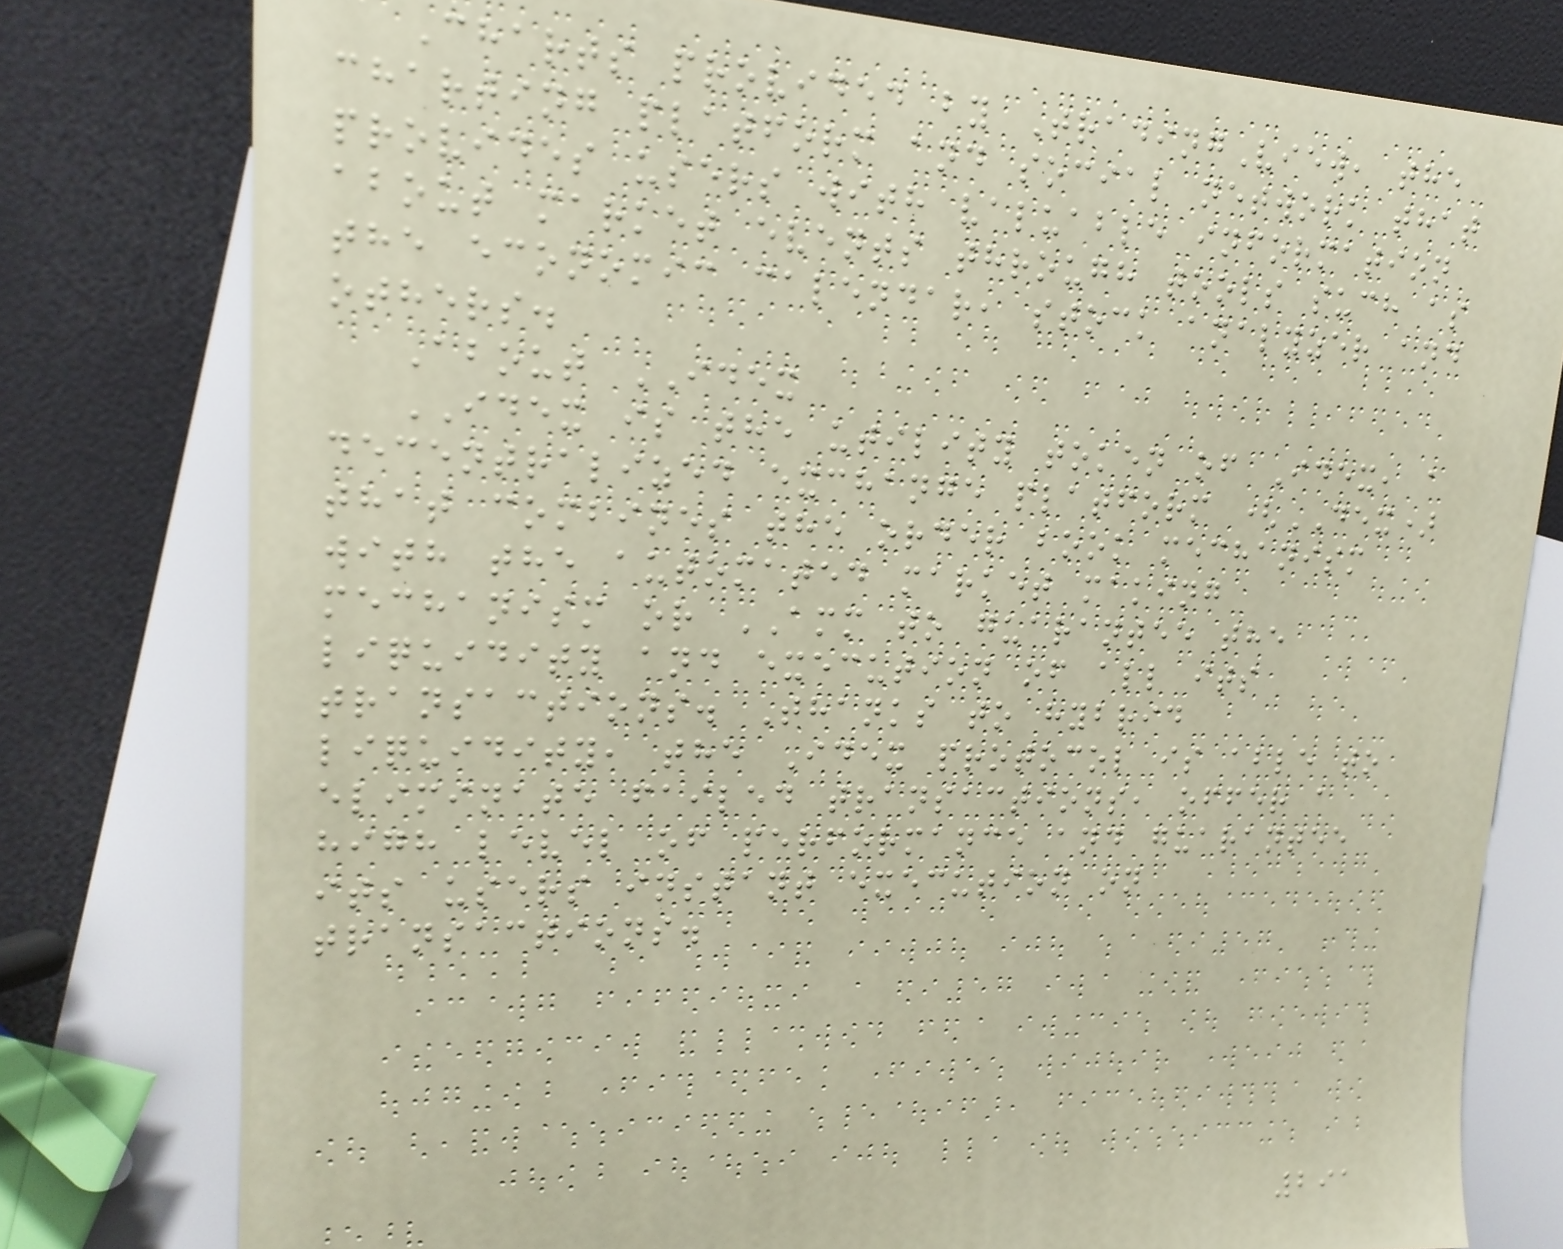Charts provided by TradingView, the
charting platform and social network that
provides users with valuable information
about market events through tools such as
the economic calendar, stock analyzer and
others.
About IDEX
IDEX is the utility token of Idex, a
decentralized exchange platform (DEX)
that combines the order book mechanism
with the automated market making
mechanism or AMM to guarantee the
liquidity and execution of all its
transactions. Thanks to hybrid
liquidity, the Idex protocol is able to
eliminate failed transactions, offer a
high level of performance and guarantee
its users instant execution on
transactions.
291
